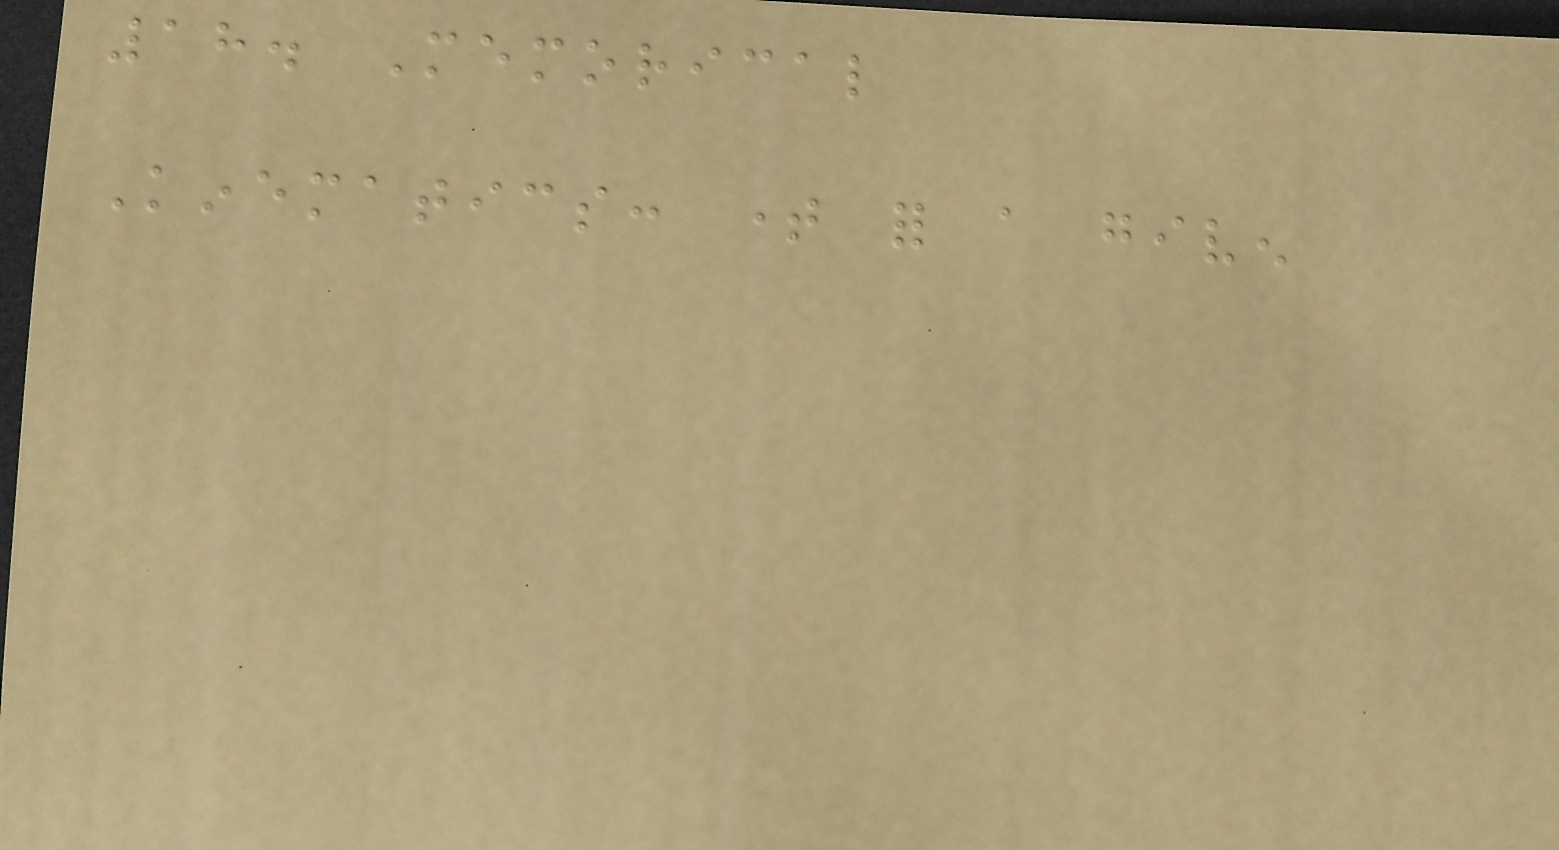18. Memorical
Kinematics: time for a given
